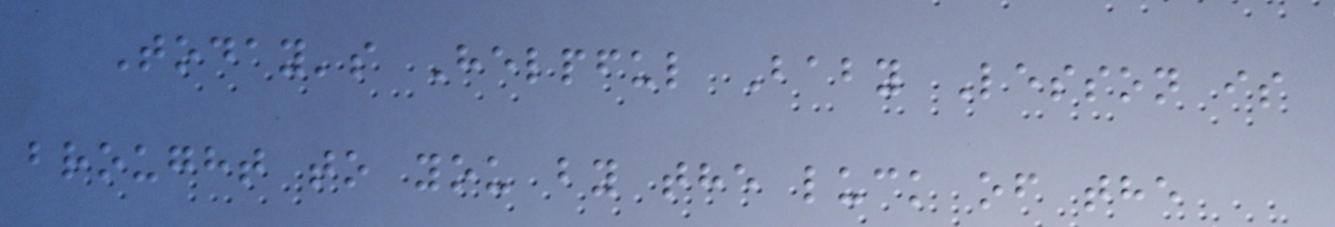Today's Helpful Baby Lesson is
brought to you by the luck of the
